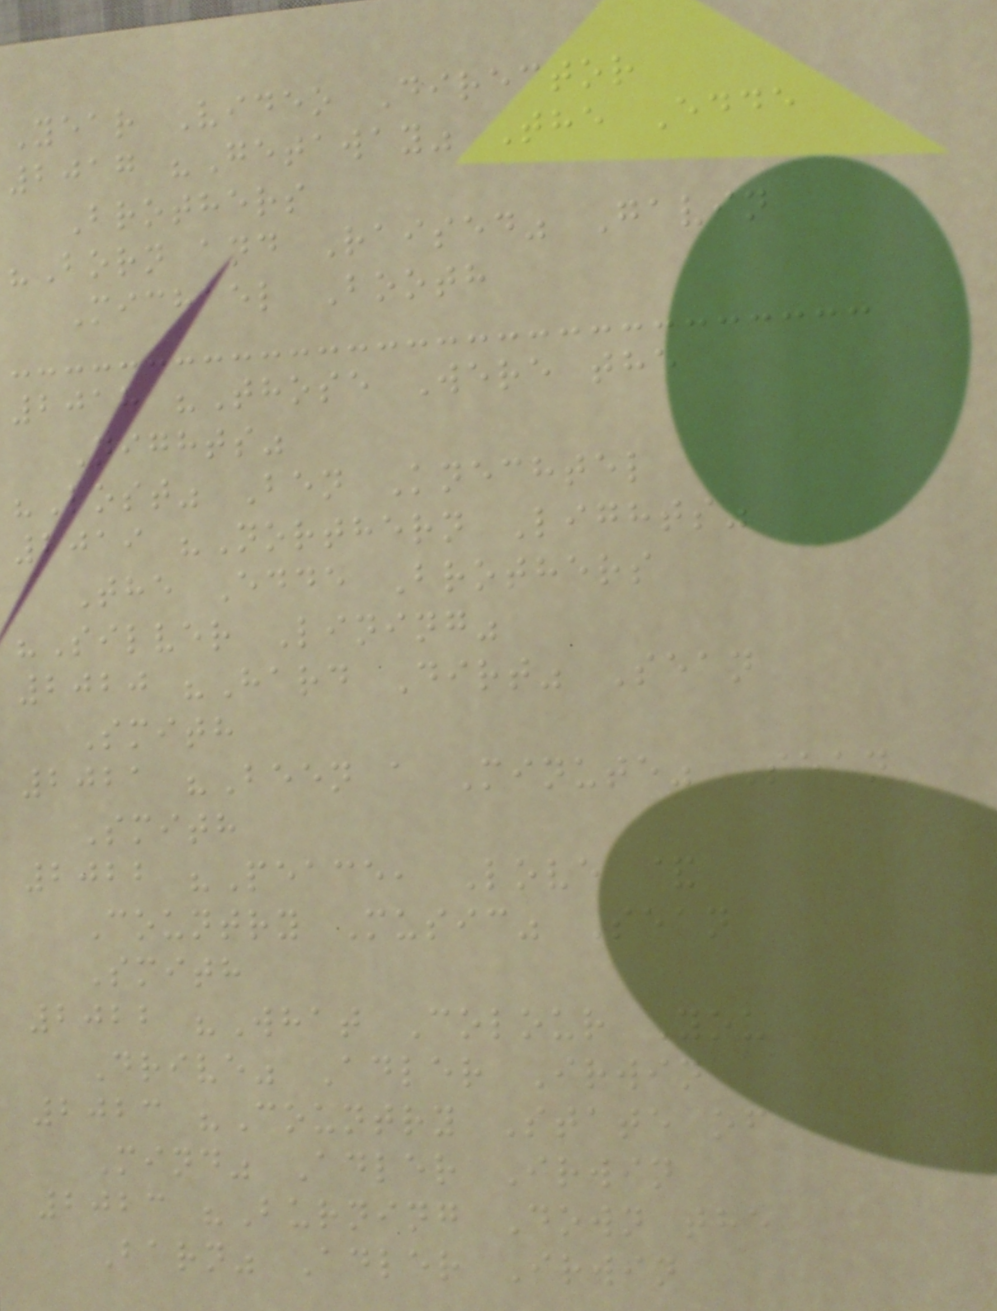Year Video Director
2017 "Getaway" The Edde
Brothers
"Born and Raised" Gavin
Michael Booth
2018 "Those Were the
Nights"
"Lost" Ben Knechtel
2019 "Northern Lights"
The Edde Brothers
"Silver Lining"
2020 "Hard Dirt" Sean
Smith
2021 "Been a Minute" Sean
Smith
2022 "Peace, Love &
Country Music" Sean
Smith
2022 "What Colour You
Drive" Adler Irwin
2023 "Country State of
Mind" Adler Irwin
2023 "Burning Down the
Barn" Adler Irwin
